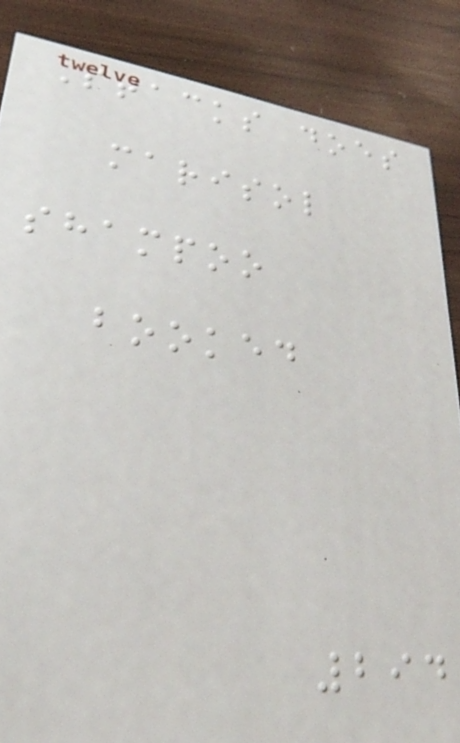Stacks does
marisol
shampoo
booked
294
